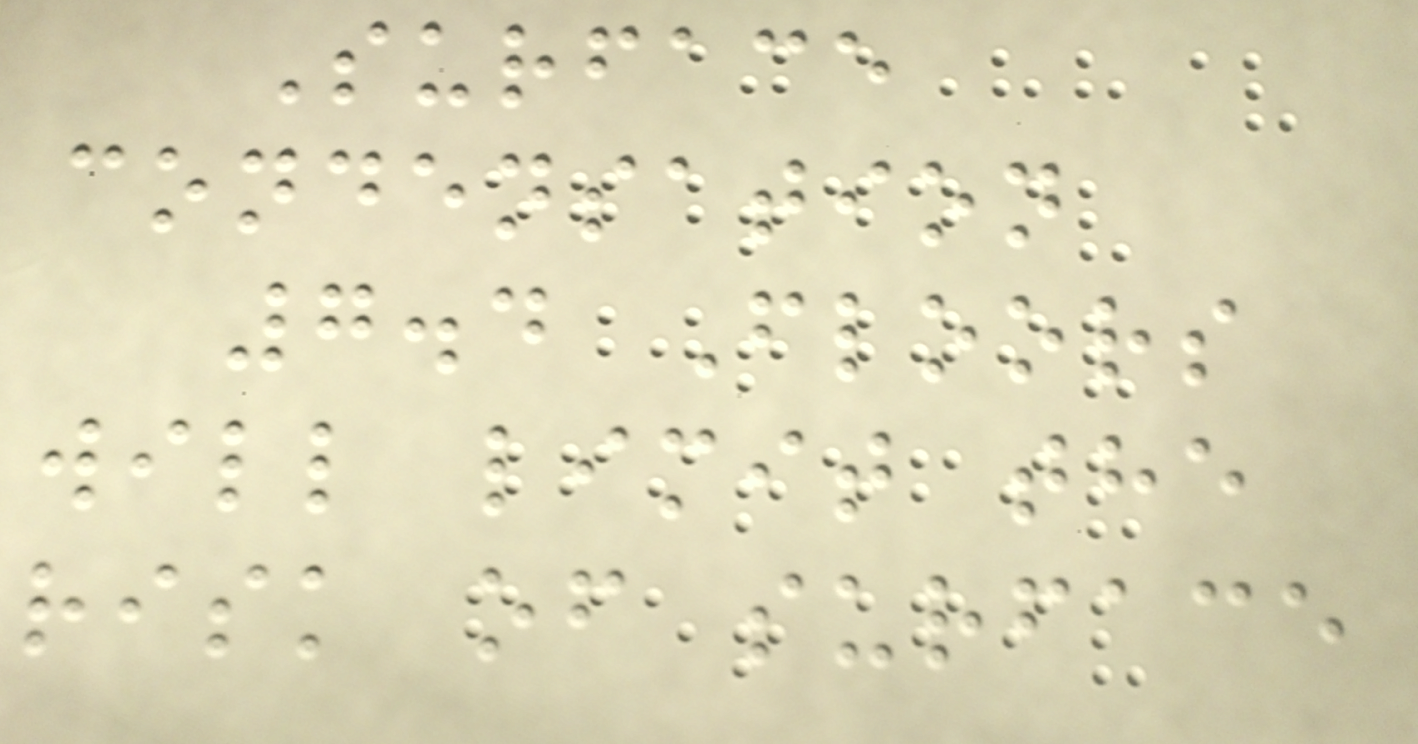Surface
condensation
7.4 Floors
will limit the
risk of surface
